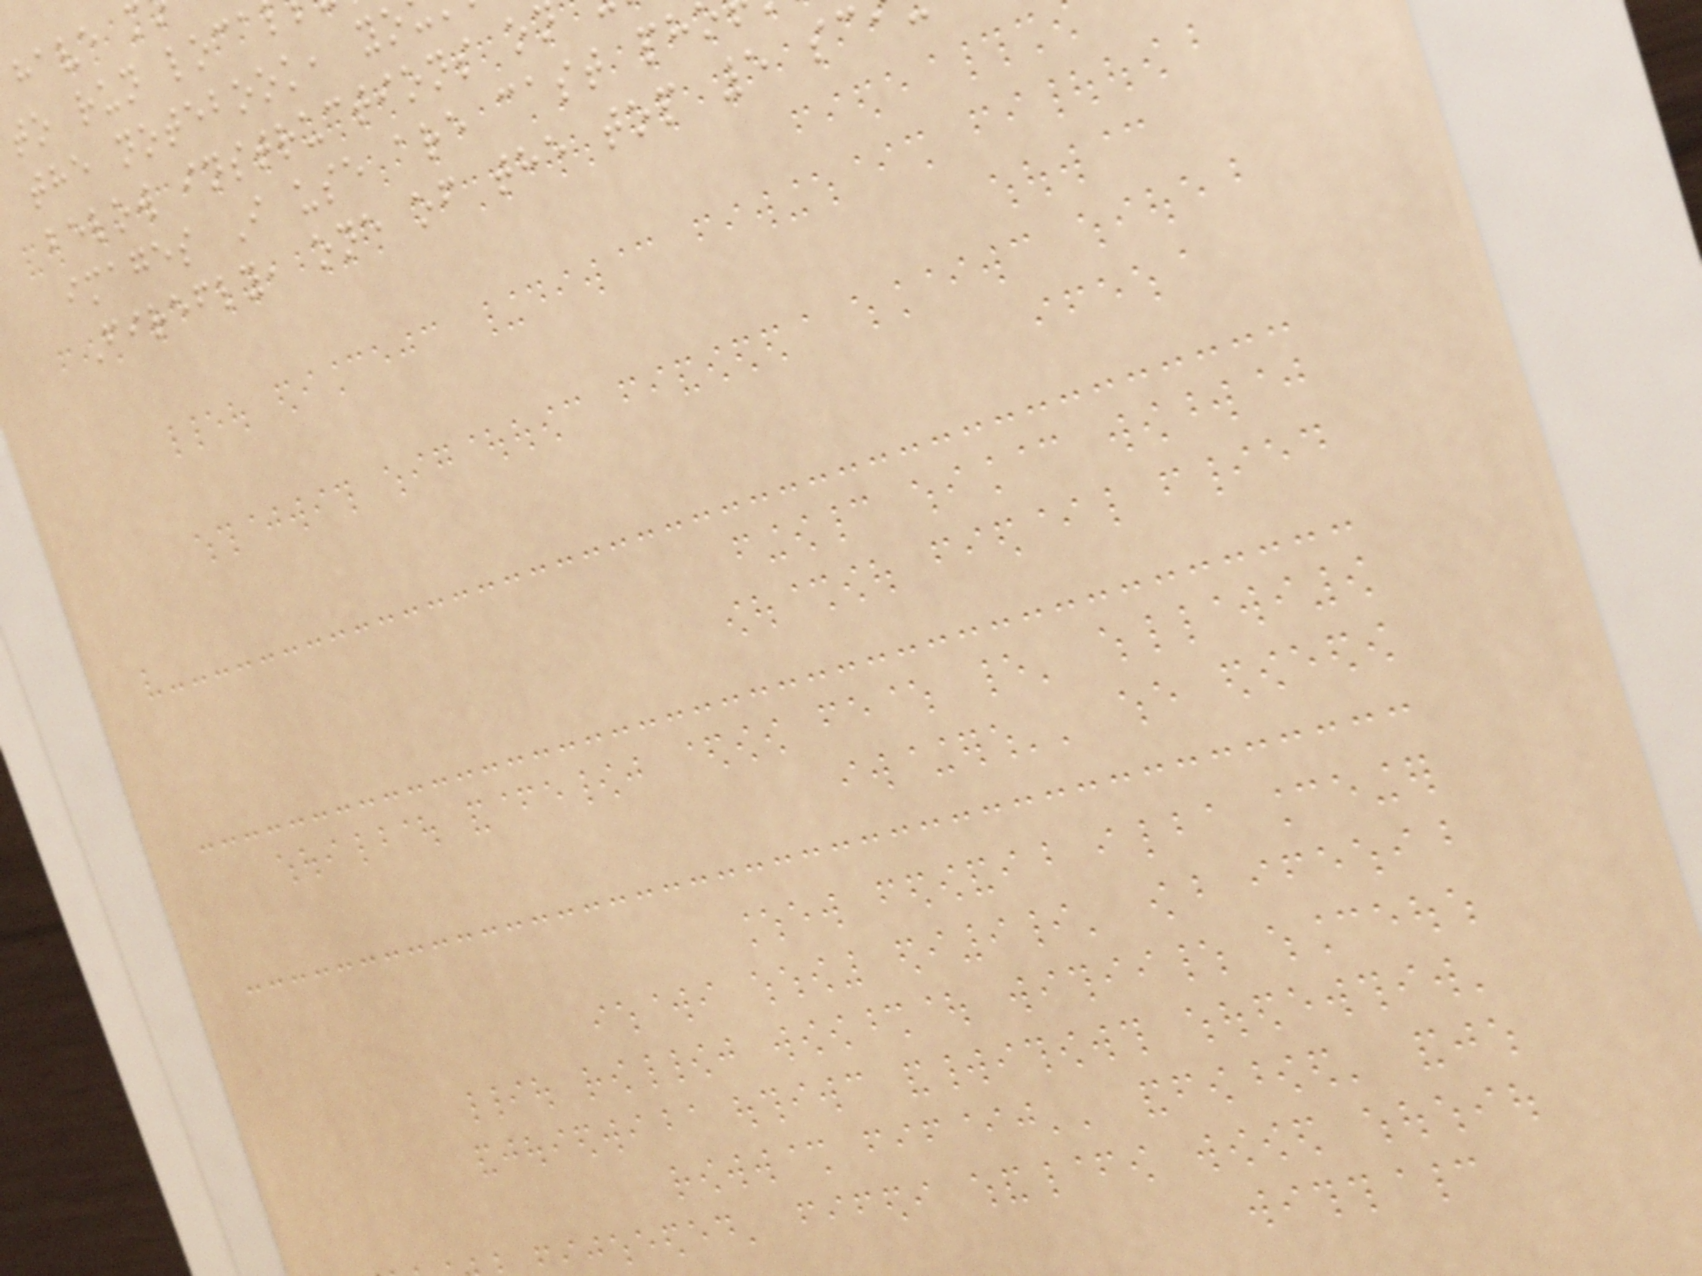to run loca
the notebook, yo
below instructions on
images I use are cast ph
Firefly, one of the top 5 sc
